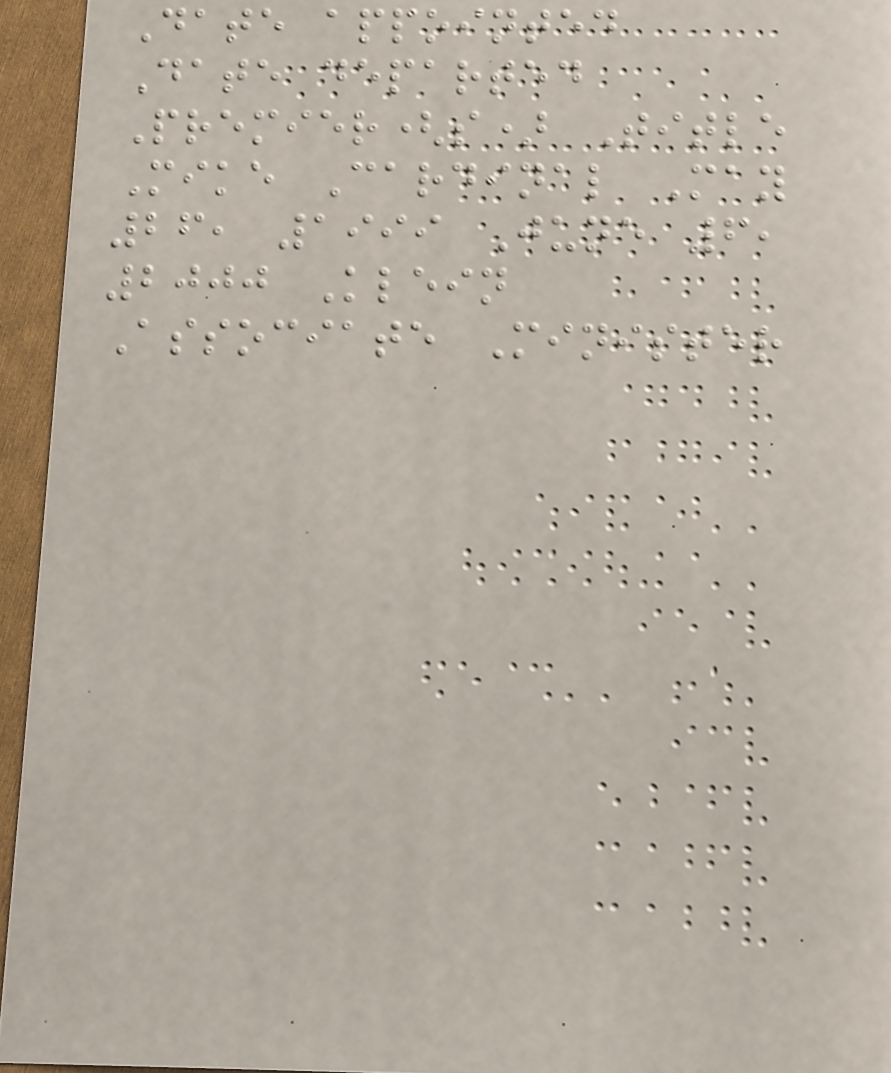Date appointed
Date departed
Premier(s) Title
Mike Cardinal May
26, 1999 June 6,
2000 Klein
Associate Minister
